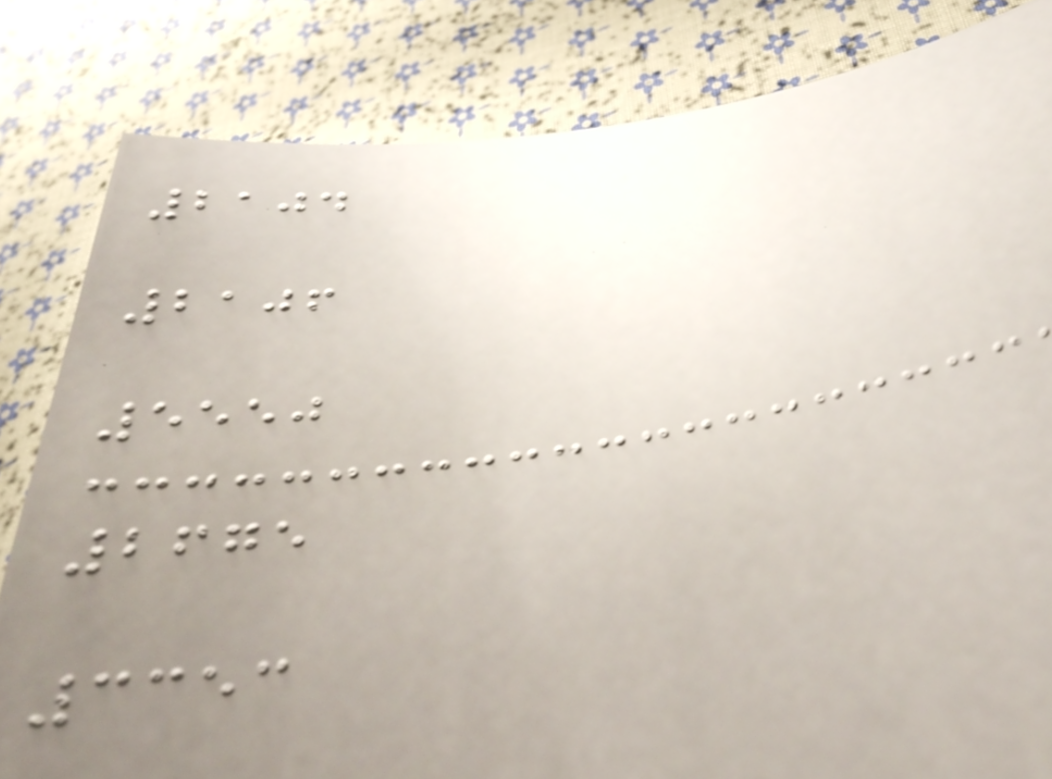2104
2106
5550
2675
3353
